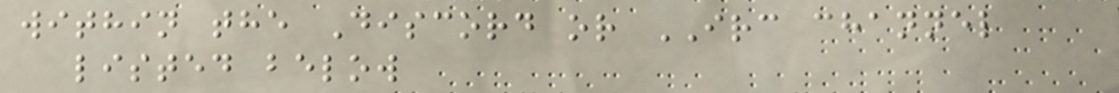within the Discord or IRC channel
listed below
